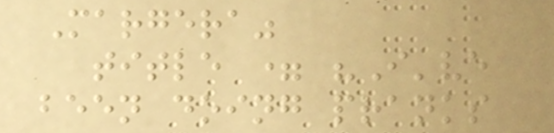Margera"
title = "I've
been doing pranks
